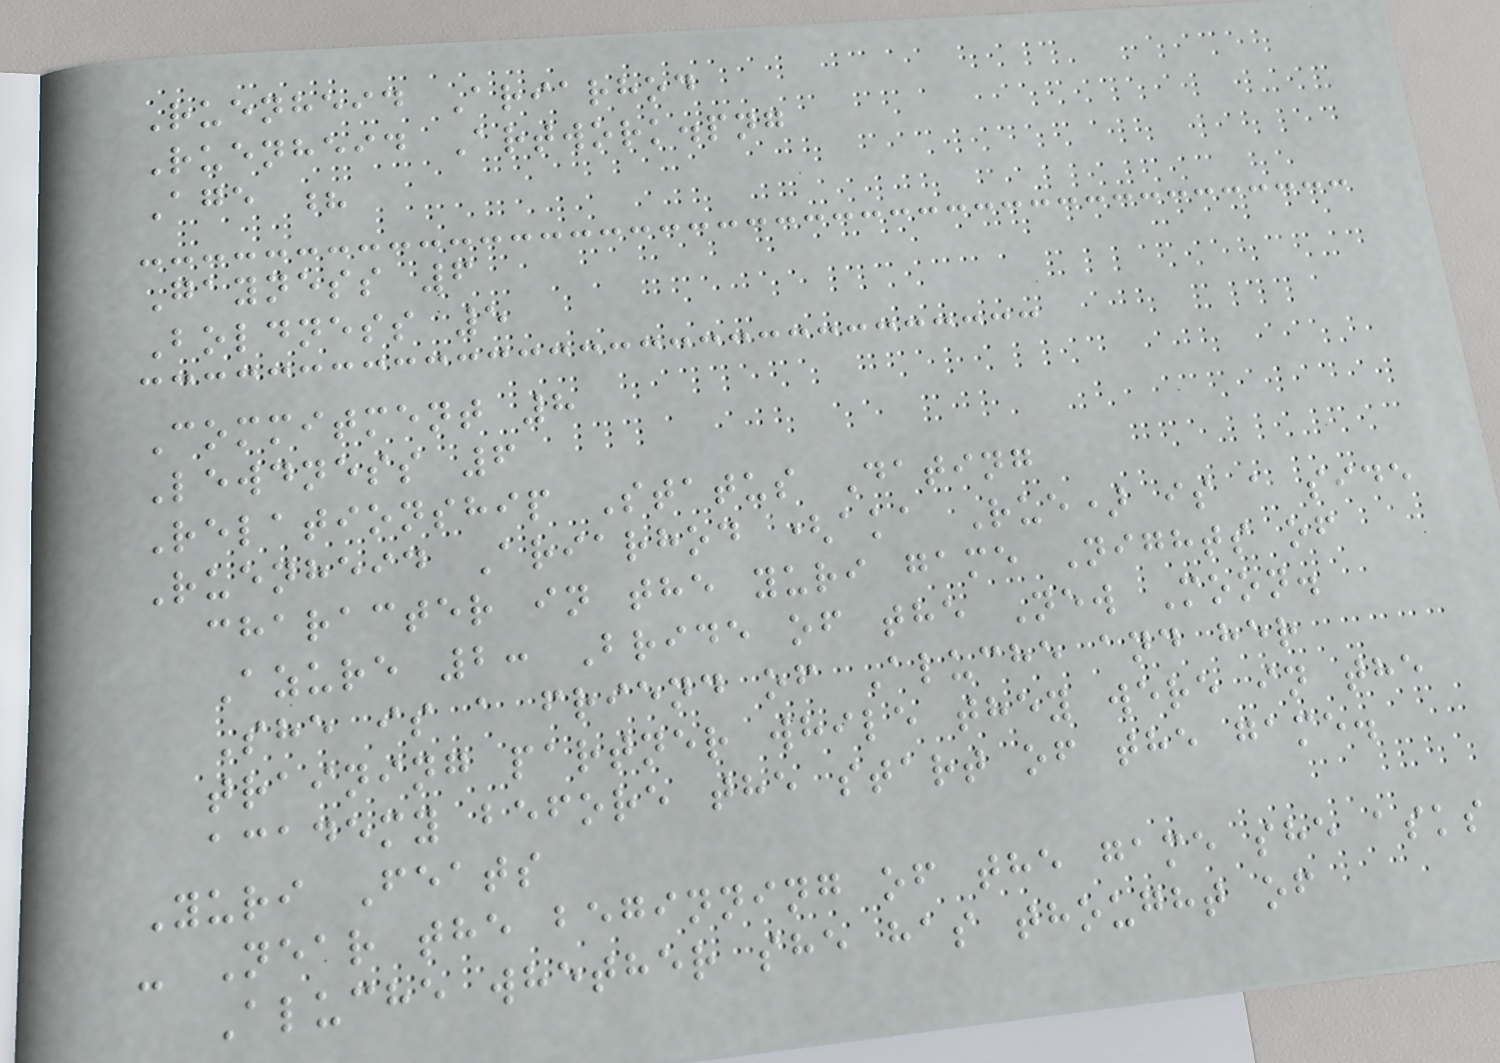Ruenheid Ariarhod
Ruenheid Artwork.png
Age ?
Gayness 6
Boldness 5
Commitment 8
Lewdness 6
Relationship Status Dating
Ruenheid Ariarhod (aka Rue) is a side
character in the yuri game Nights of
Azure 2: Bride of the New Moon.
She is a friend of Aluche and her
training partner while they were in the
academy before the start of the game.
Yuri Feats
- Near the beginning of the game she asks
Aluche whether she has thought of
